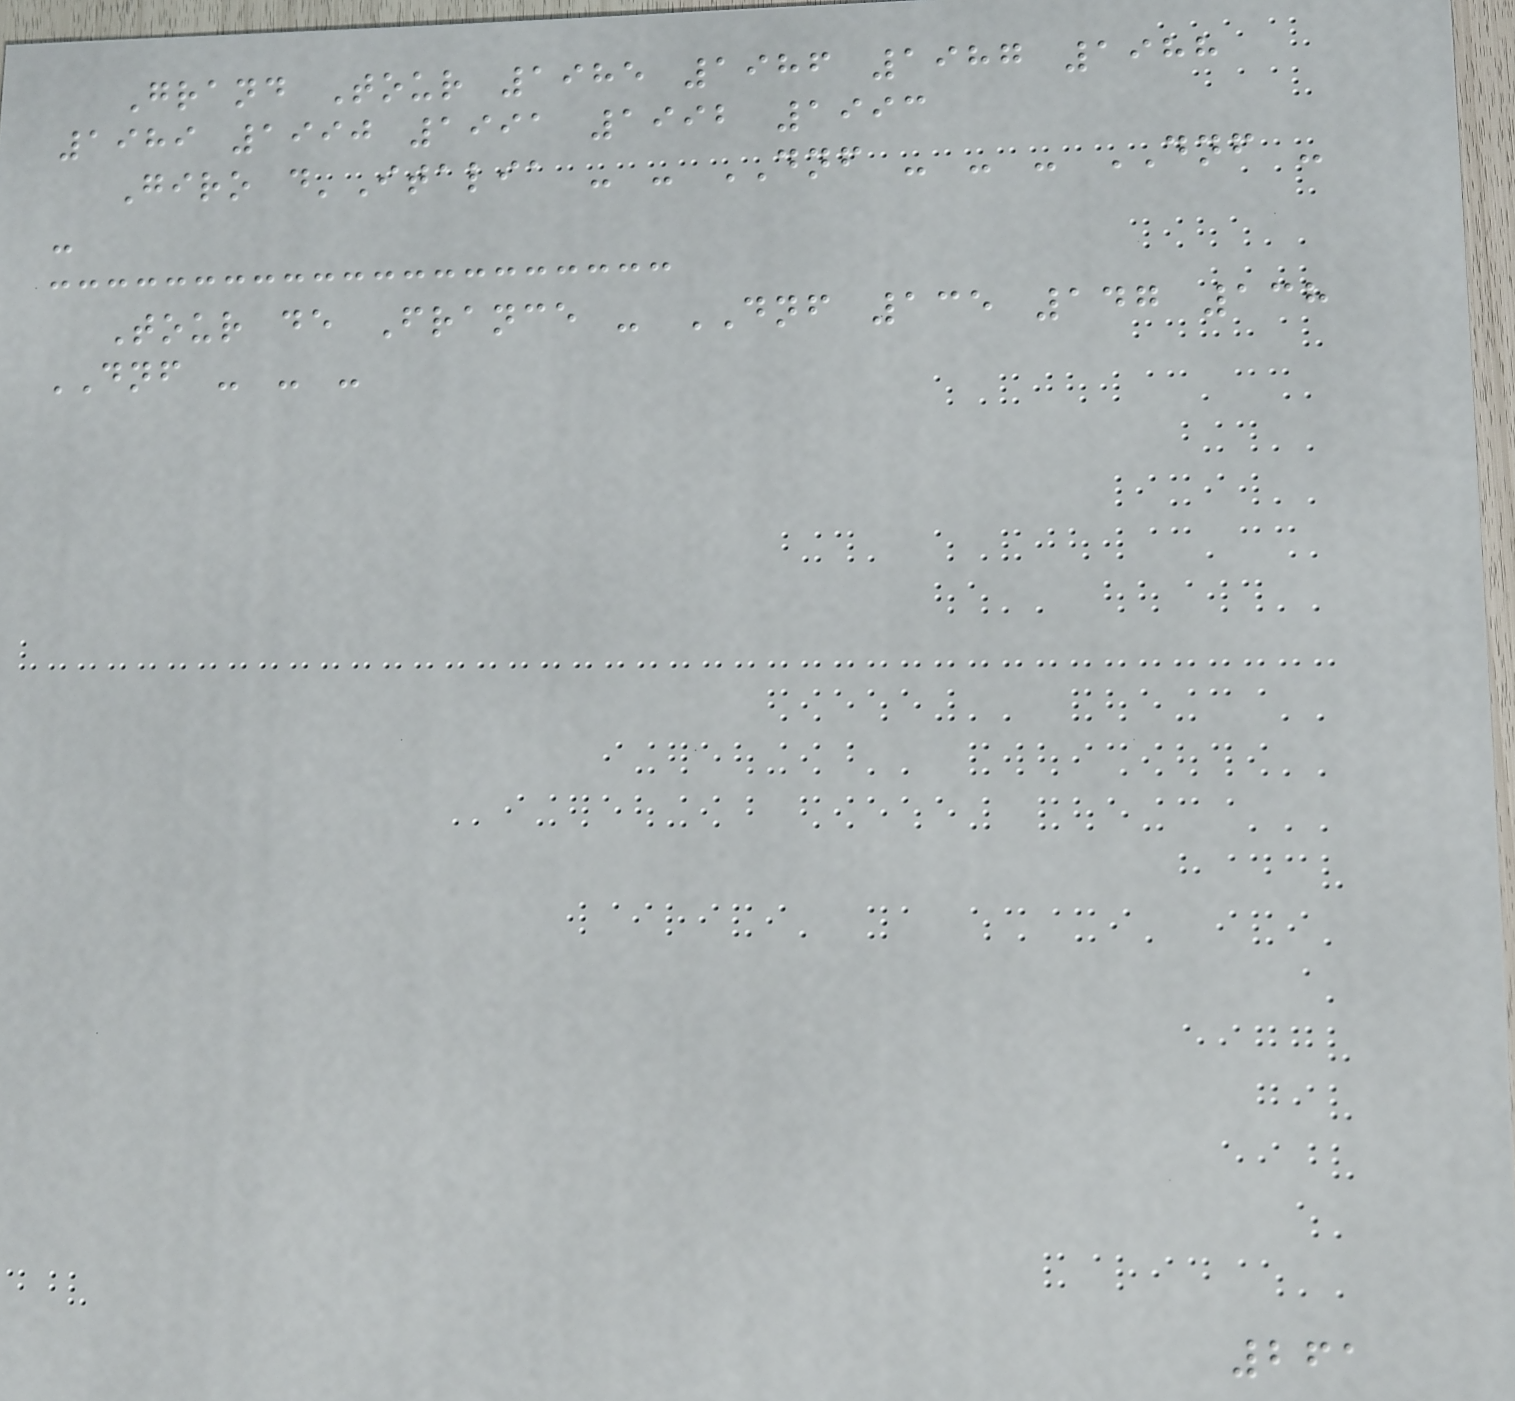Grand Tour 1985 1986 1987 1988
1989 1990 1991 1992 1993
Giro d'Italia - - DNF - - - DNF -
-
Tour de France - DNF 135 147 138
DNF - - -
261
